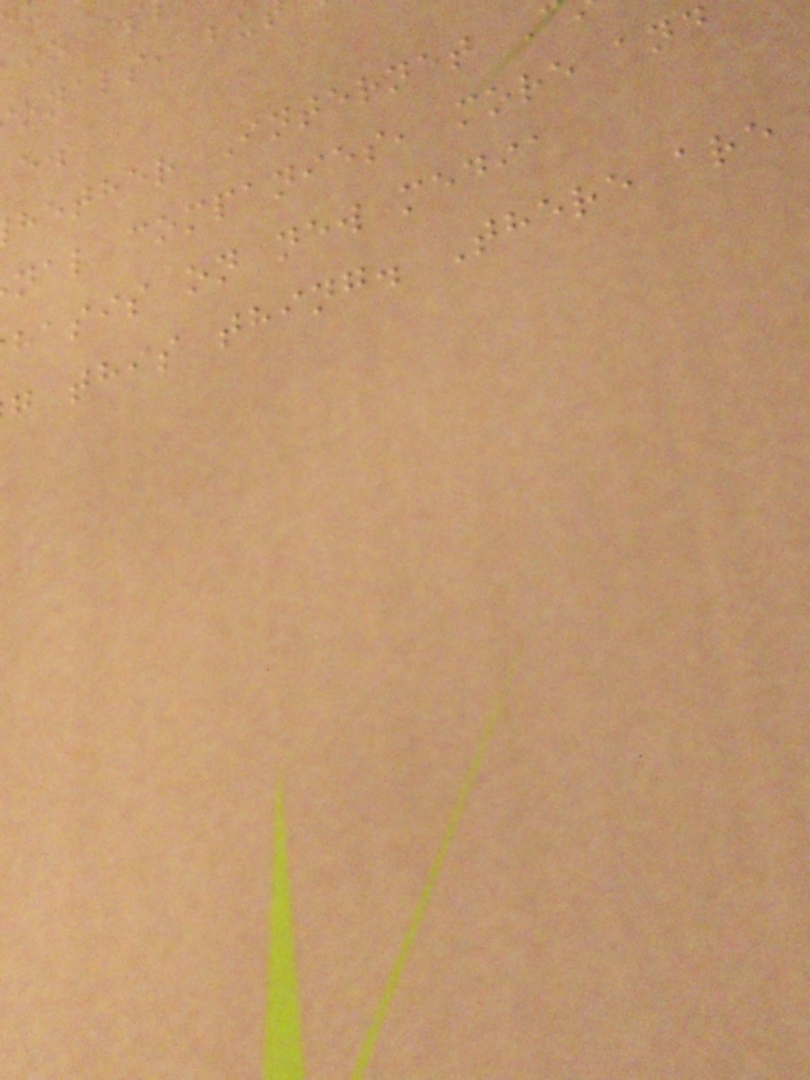onals, bu
hether Internet
nal companies, more and
hasis on new media
g this thing. There are
